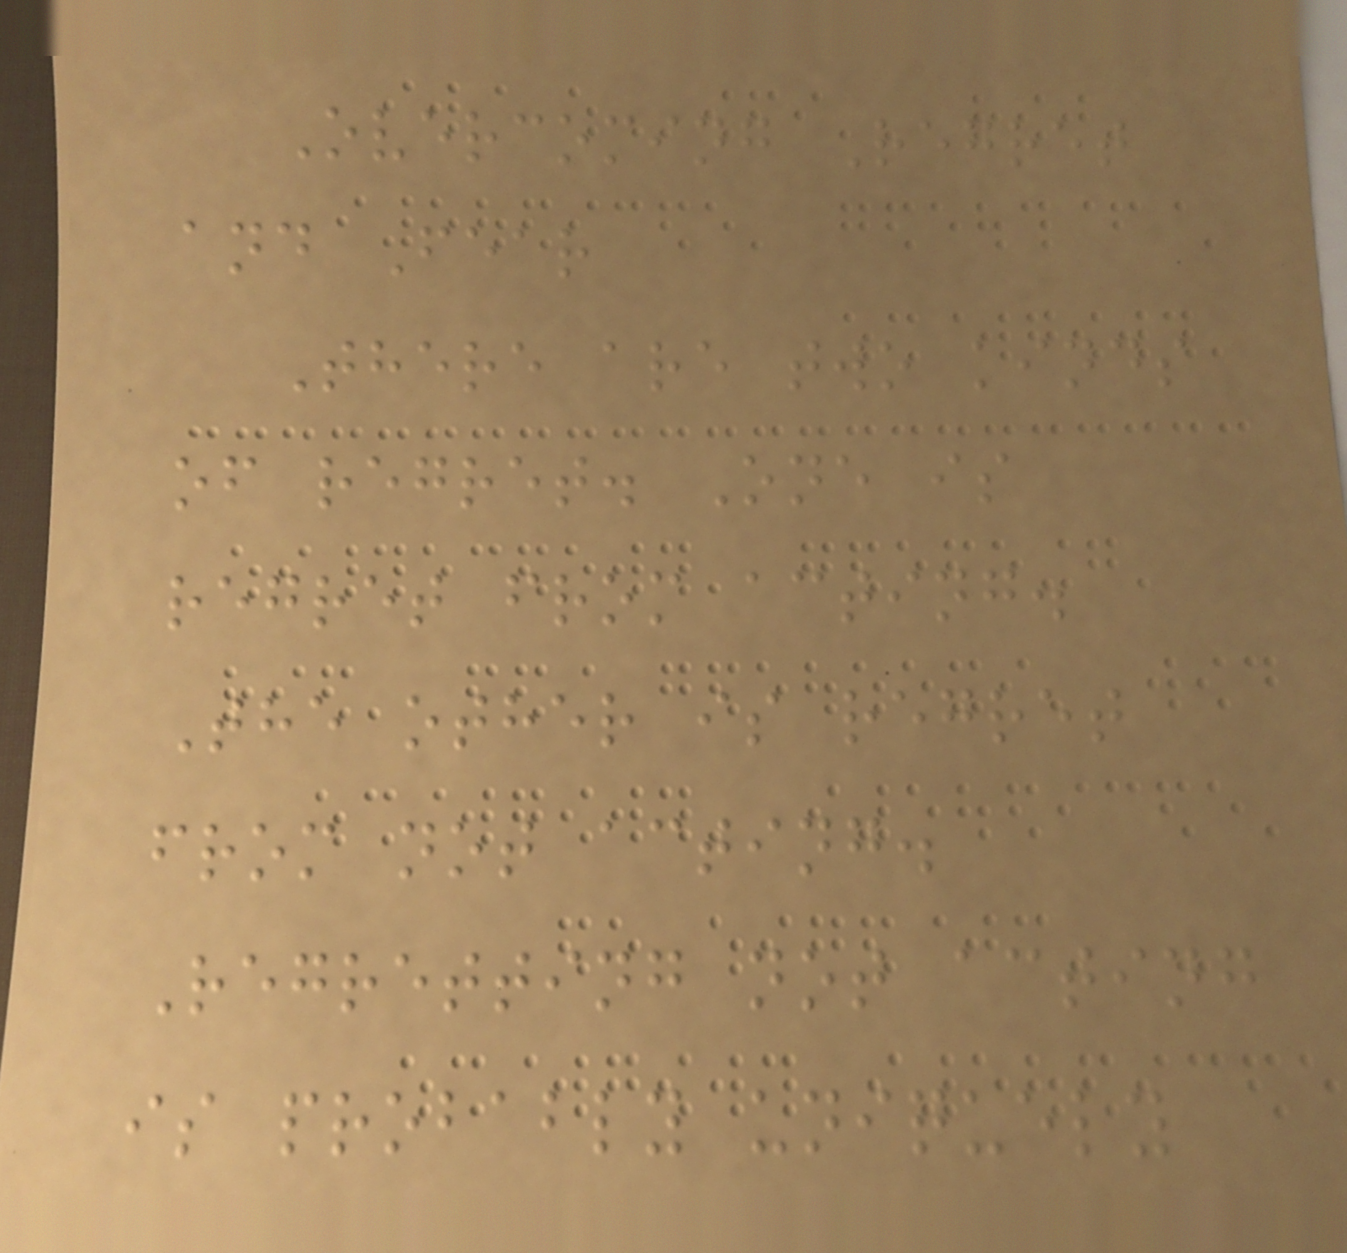Overcoming Regret
and Fear
There are two kinds
of regret. One is
regret from acting.
The other is regret
from not acting.
Regretting not acting
is probably uniquely
